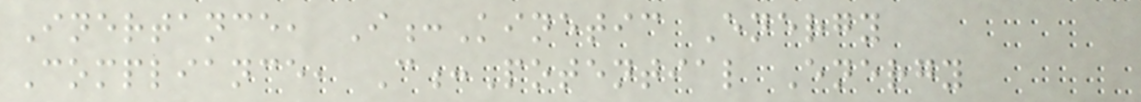Inertance, I:Kinetic Energy
Compliance, C:Potential Energy
